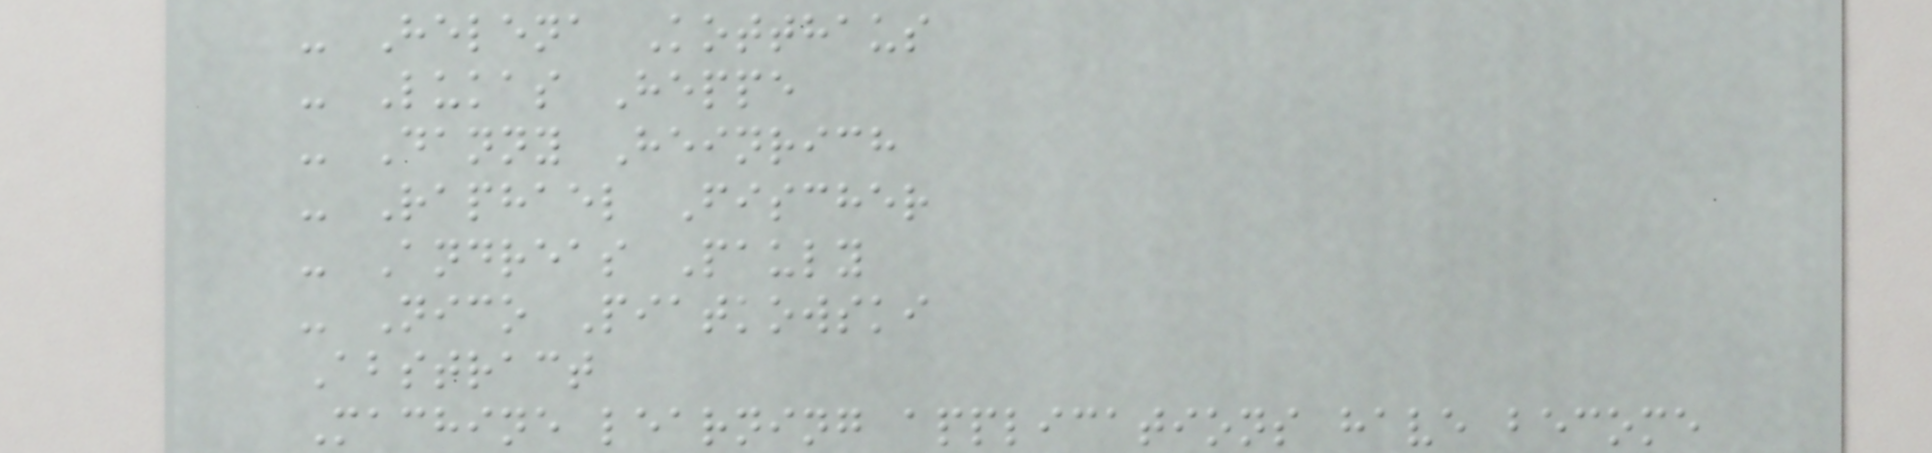- Helena Kotthaus
- Lukas Heppe
- Danny Heinrich
- Raphael Fischer
- Andreas Pauly
- Nico Piatkowski
Abstract
Machine learning applications have become
